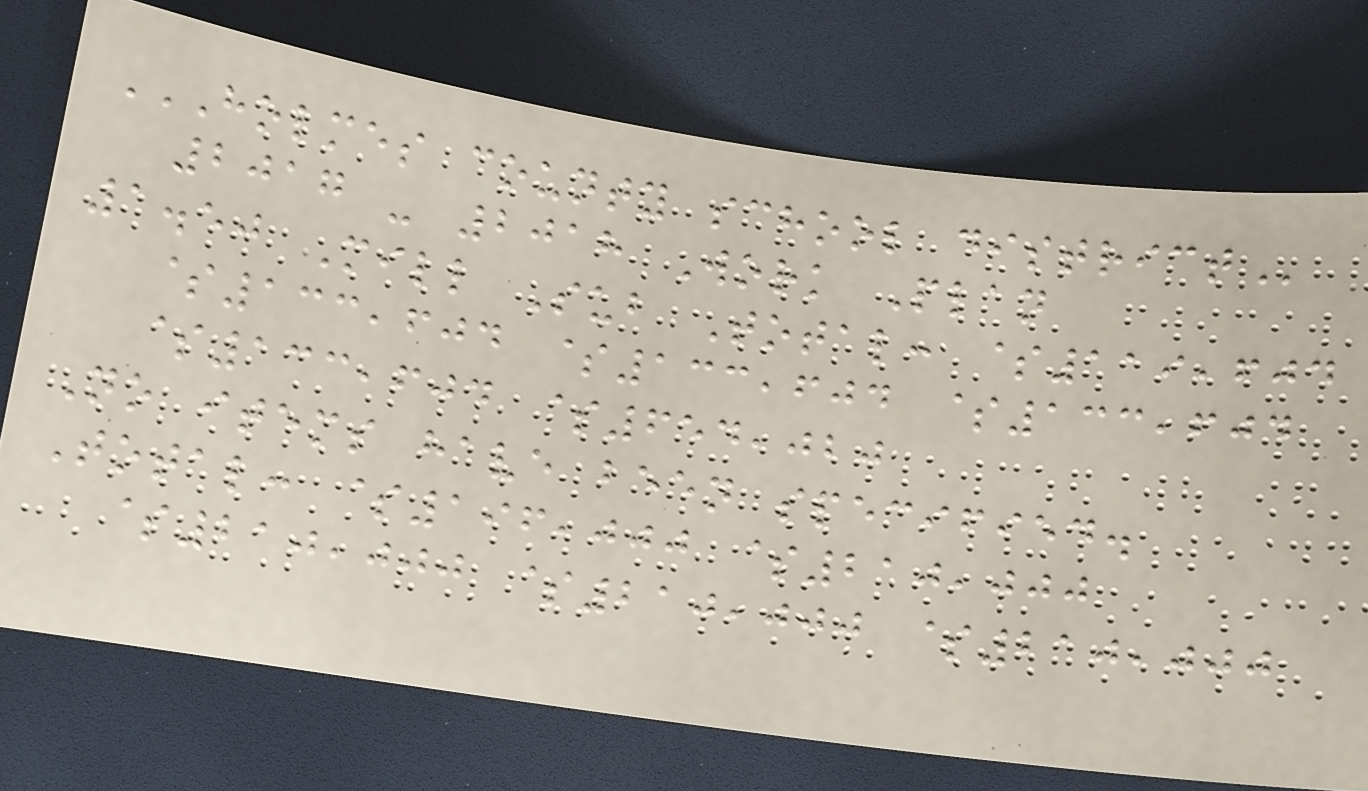HOLMES COUNTY SCHOOL DISTRICT
2017 - 2018 Work Plan
1.50 Mill Sub Total: $119,604
$133,604 $133,604 $133,604
$133,604 $654,020
No items have been specified.
Total: $196,000 $210,000
$210,000 $210,000 $210,000
